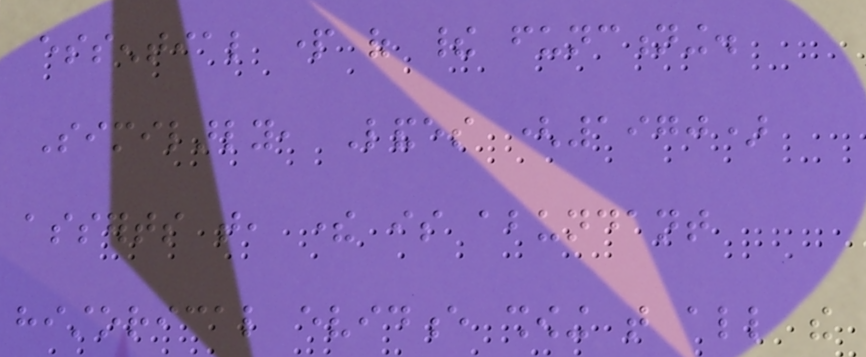essential part of their functioning.
Similarly, Landes (1970)
asserts that, there is abundant
historical evidence showing that all the
